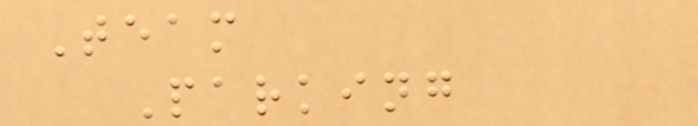Team
Parking
